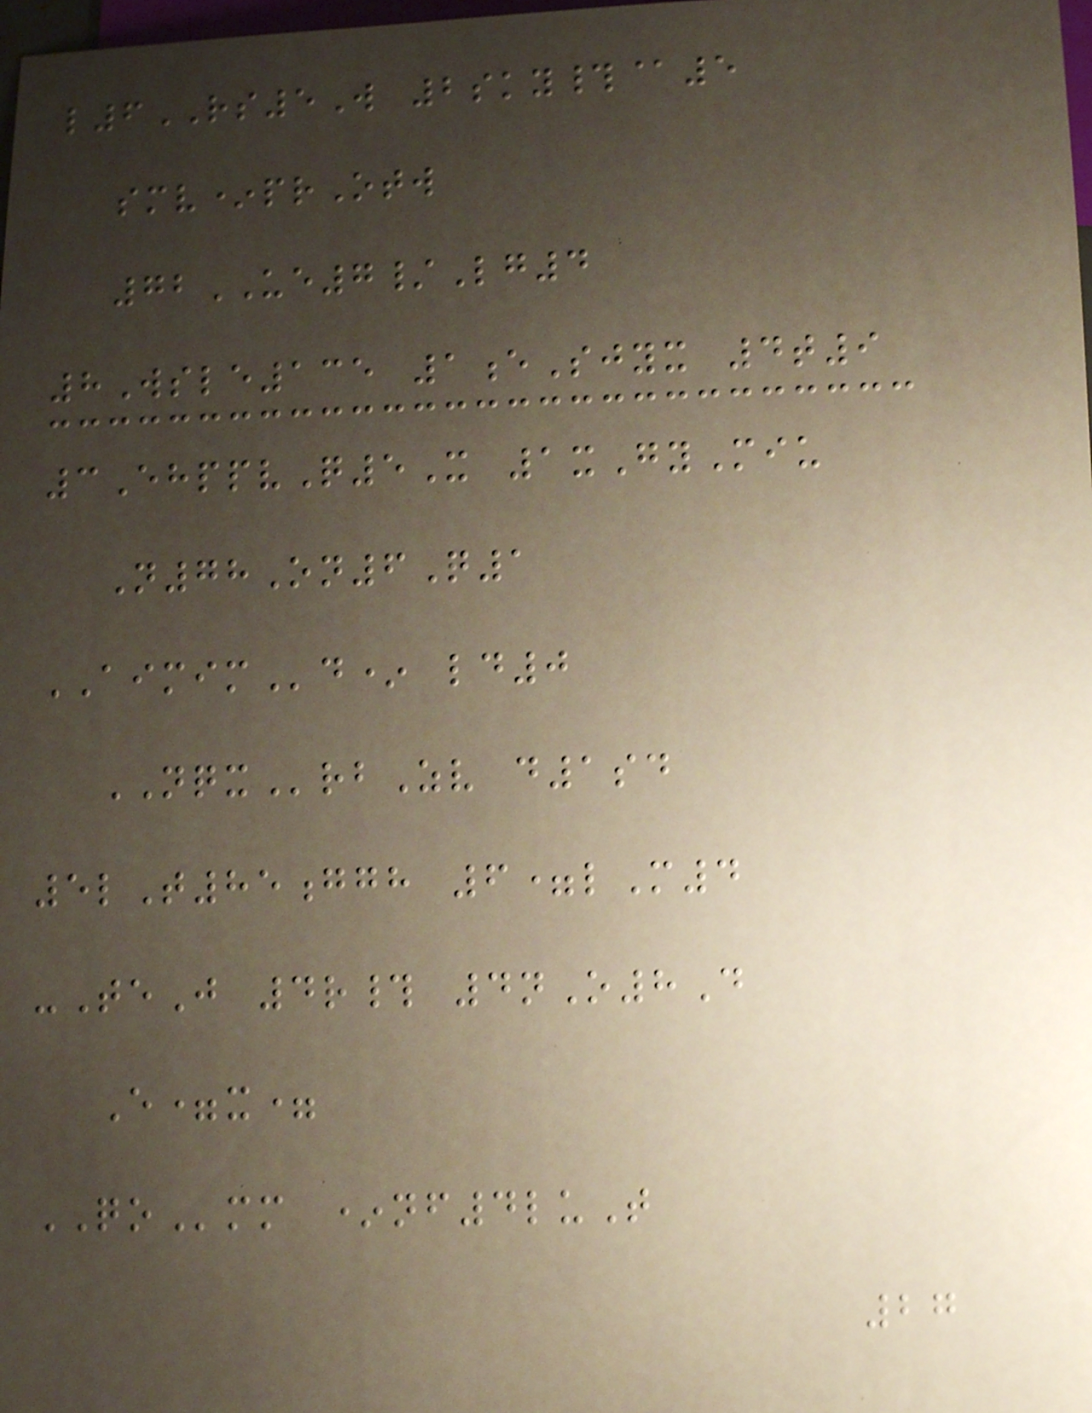l6RS5W 2sky#@5
smv*prOtw
72UE7/Lg4
8Wsle135 1eSjyx 4t9
3EhppvQ5X 1xGyMiu
N78On6Q1
AIMIMd* ld0
NQXrbZv d1sd
5lT85ggh 6=lM4
-TeJ 4r# 4nO8D
E=x=
QOmm *nf4luT
27
